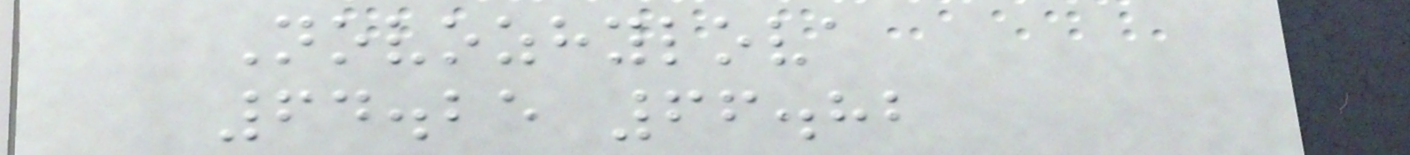Novozhylova
64.25 66.82
